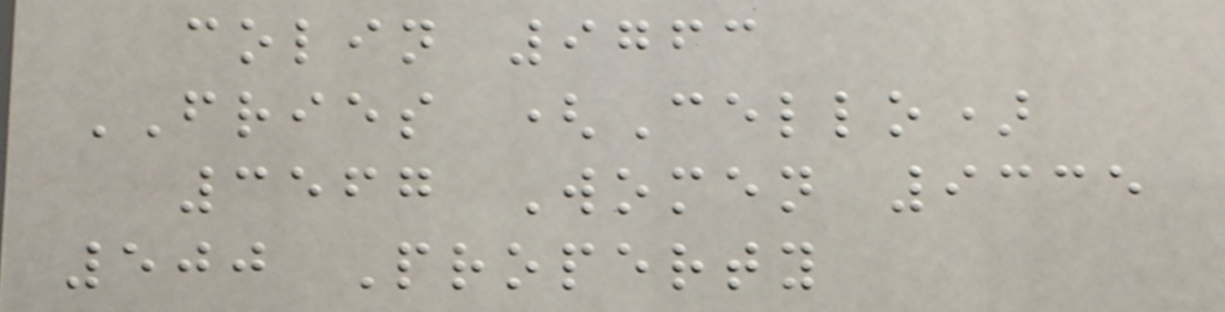colin 9763
FRIES (Cello)
3567 Women 9335
500 Property
